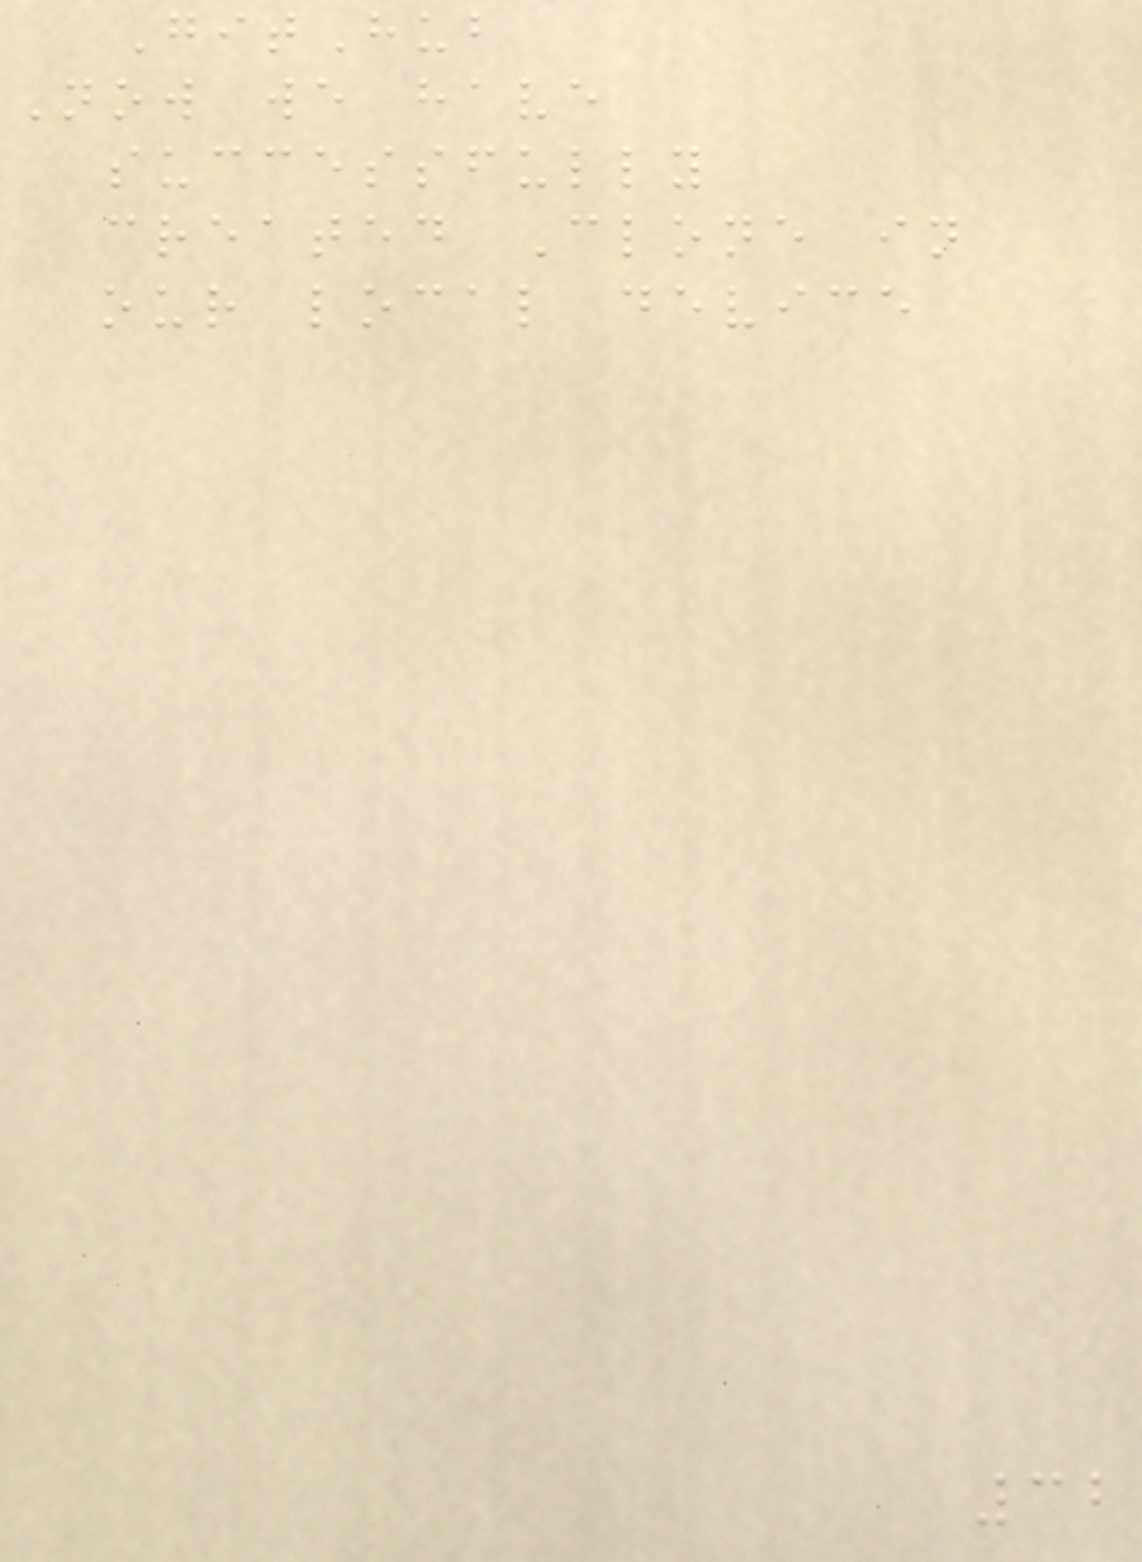GitHub
Now we have
successfully
created Clone in
our local device
32
